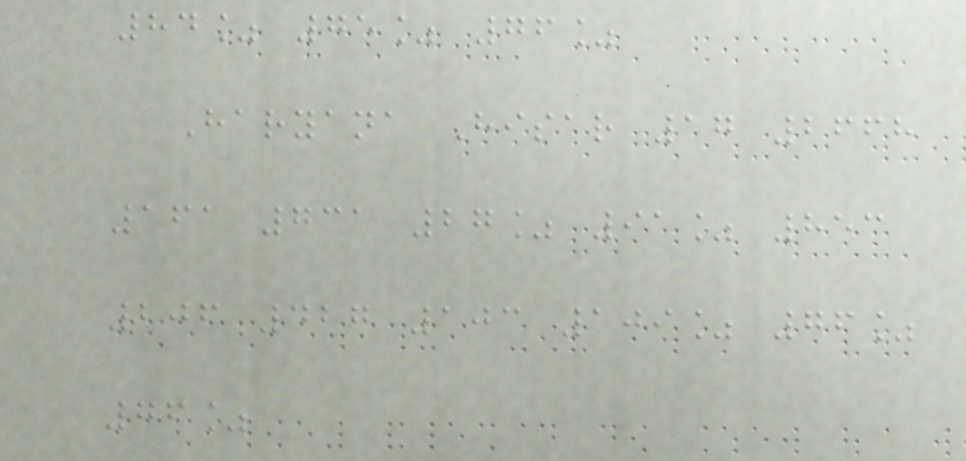84% 75% 76%
Haryana Hisar 17 2668
161 731 27% 91% 853
206 427 103 109% 76%
76%
